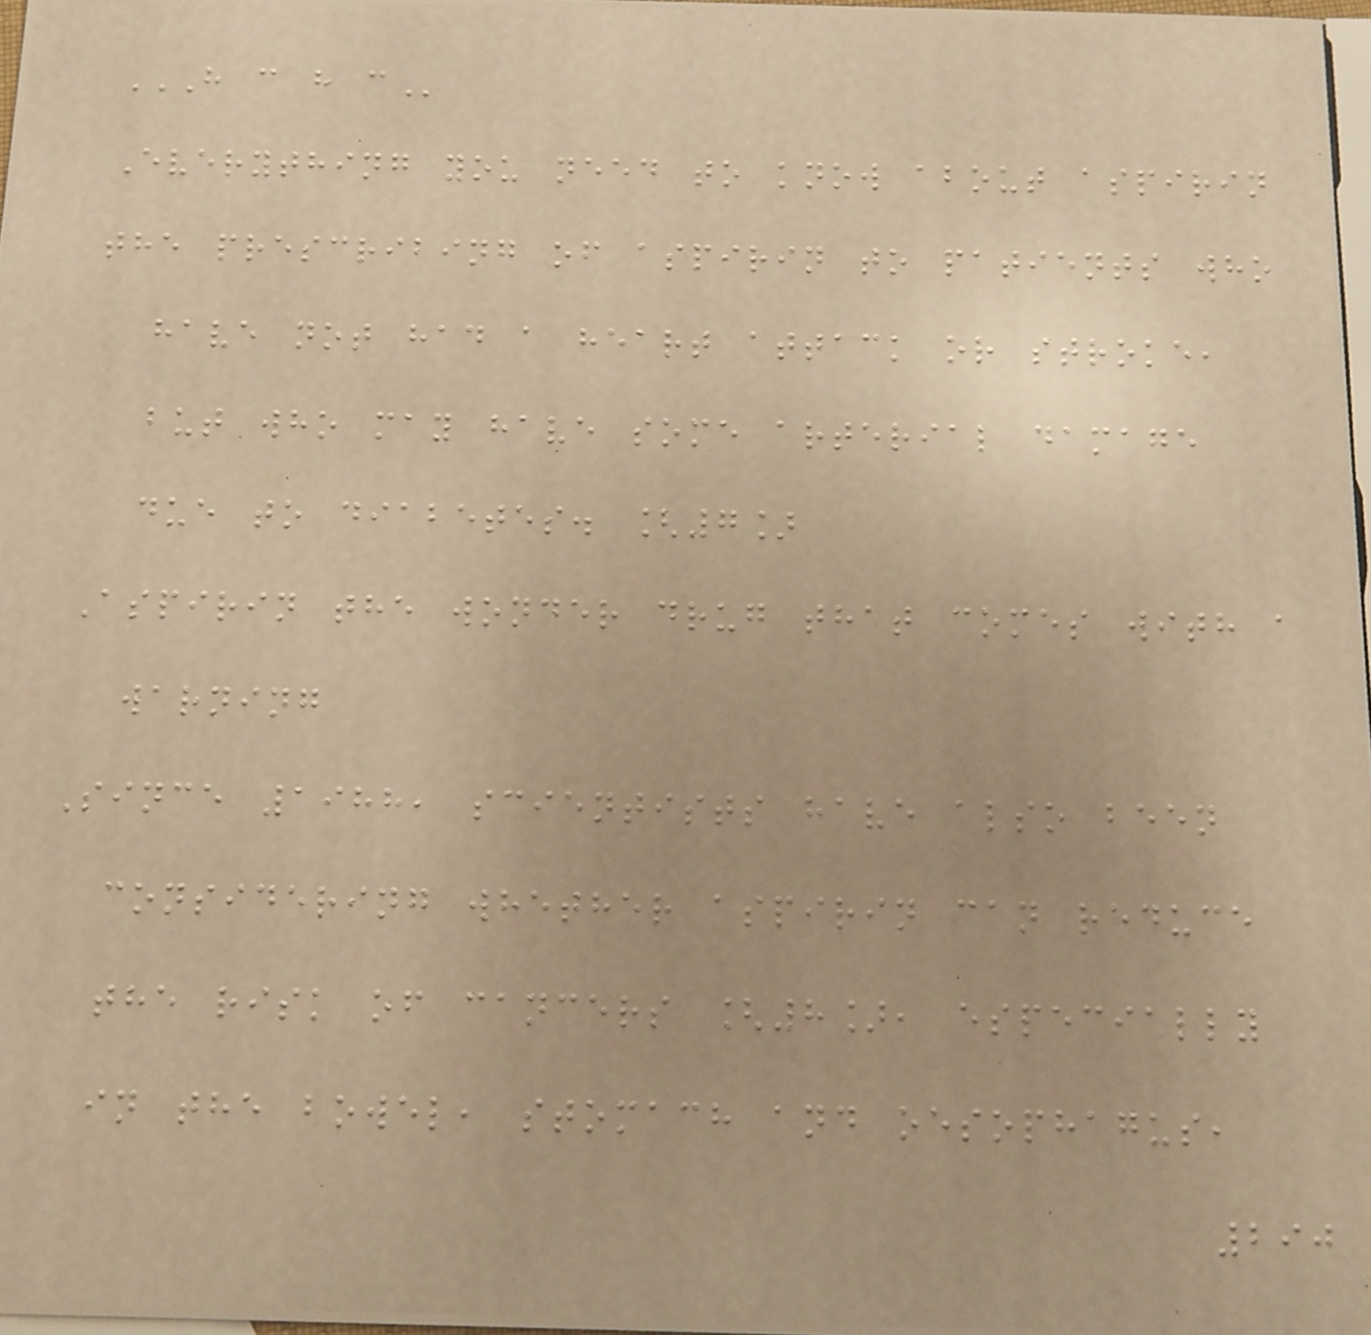H C H C
Everything you need to know about aspirin
the prescribing of aspirin to patients who
have not had a heart attack or stroke,
but who may have some arterial damage
due to diabetes. [7]
Aspirin the wonder drug that comes with a
warning
Since 1988, scientists have also been
considering whether aspirin can reduce
the risk of cancers [8], especially
in the bowel, stomach and oesophagus,
290
